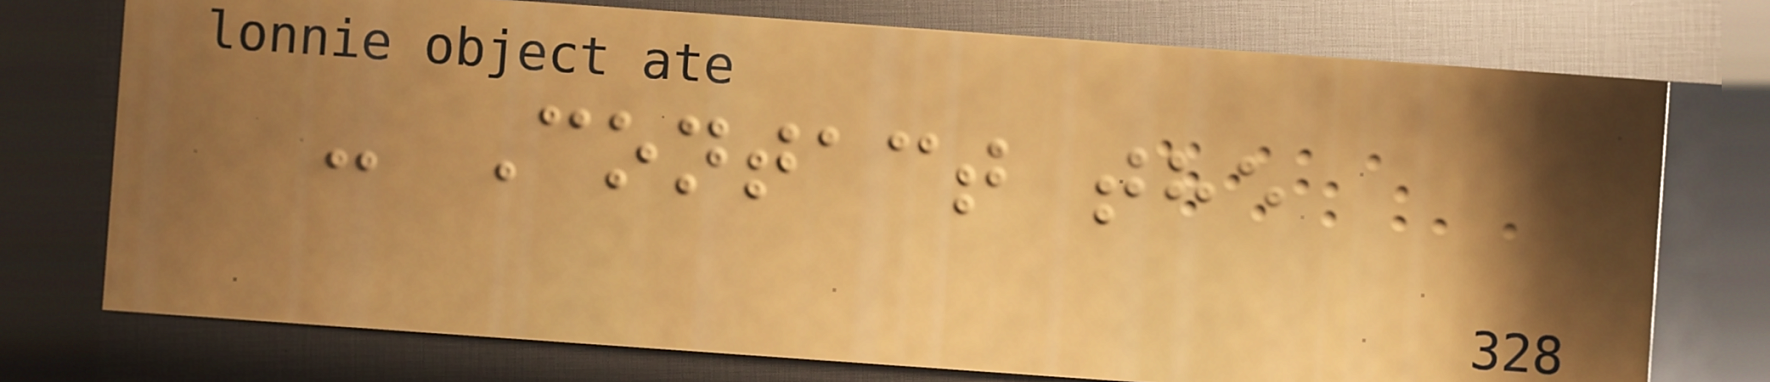- Contact the
